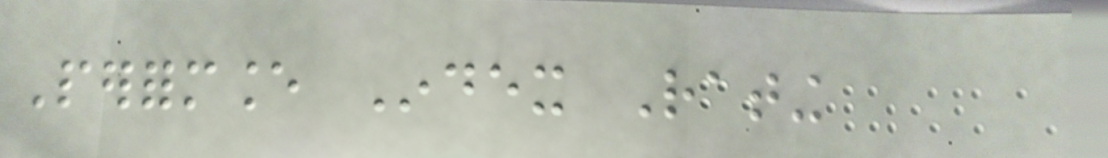Performance Index Rating
